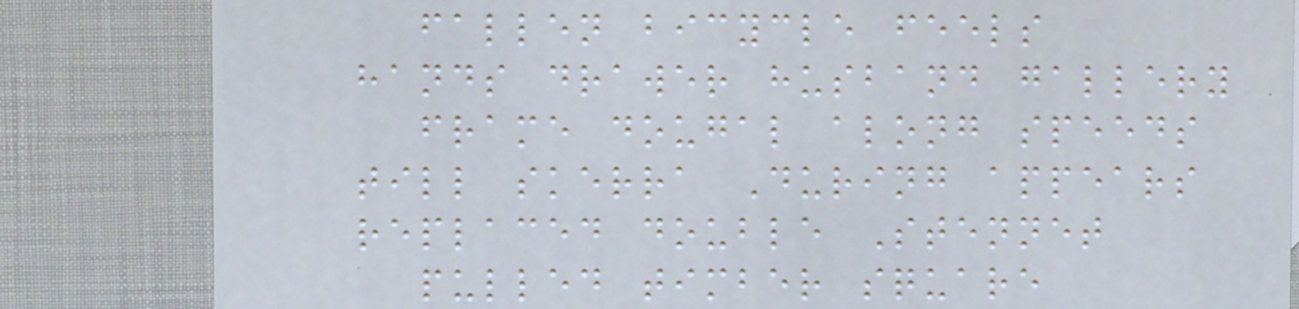fallen bicycle feels
hands drawer husband gallery
frame dougal along speeds
till skerra During appears
replaced double Stennet
pulled timber square
